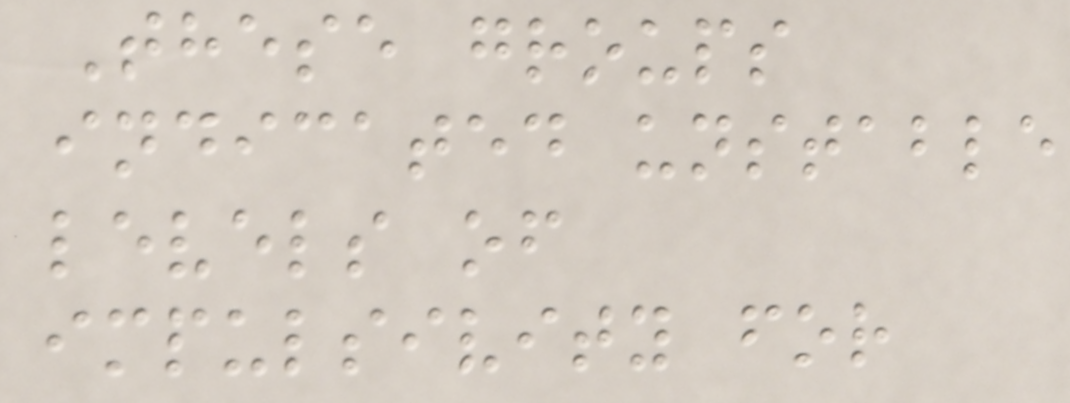These groups
indicated unstable
levels of
impulsivity for
